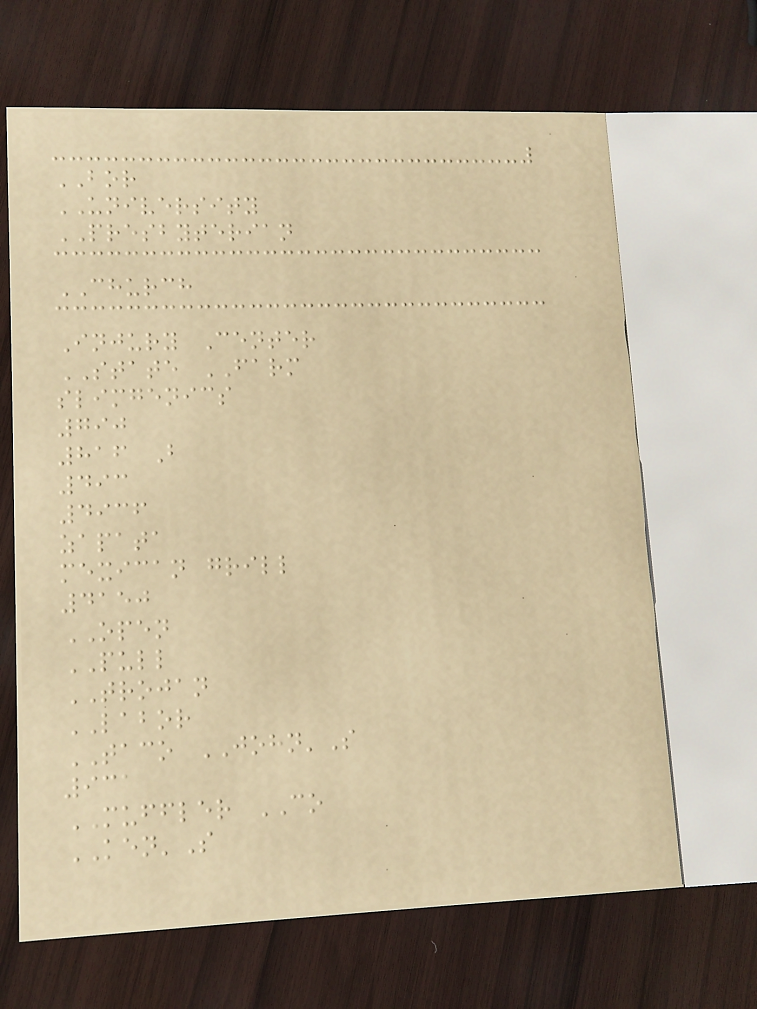BOR
UNIVERSITY
PRESBYTERIAN
CHURCH
Injury Center
STATE FARM
slimgenics
790
816 B
493
4936
zapata
mexican grill
4150
OPEN
PULL
TROJAN
LABOR
TACO JOHN'S
931
MUFFLER CO
KEN'S
